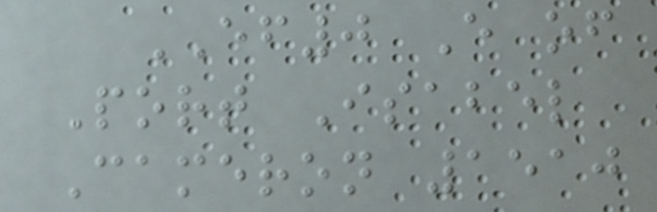EF0 E of
Port Isabel
Cameron 1510
